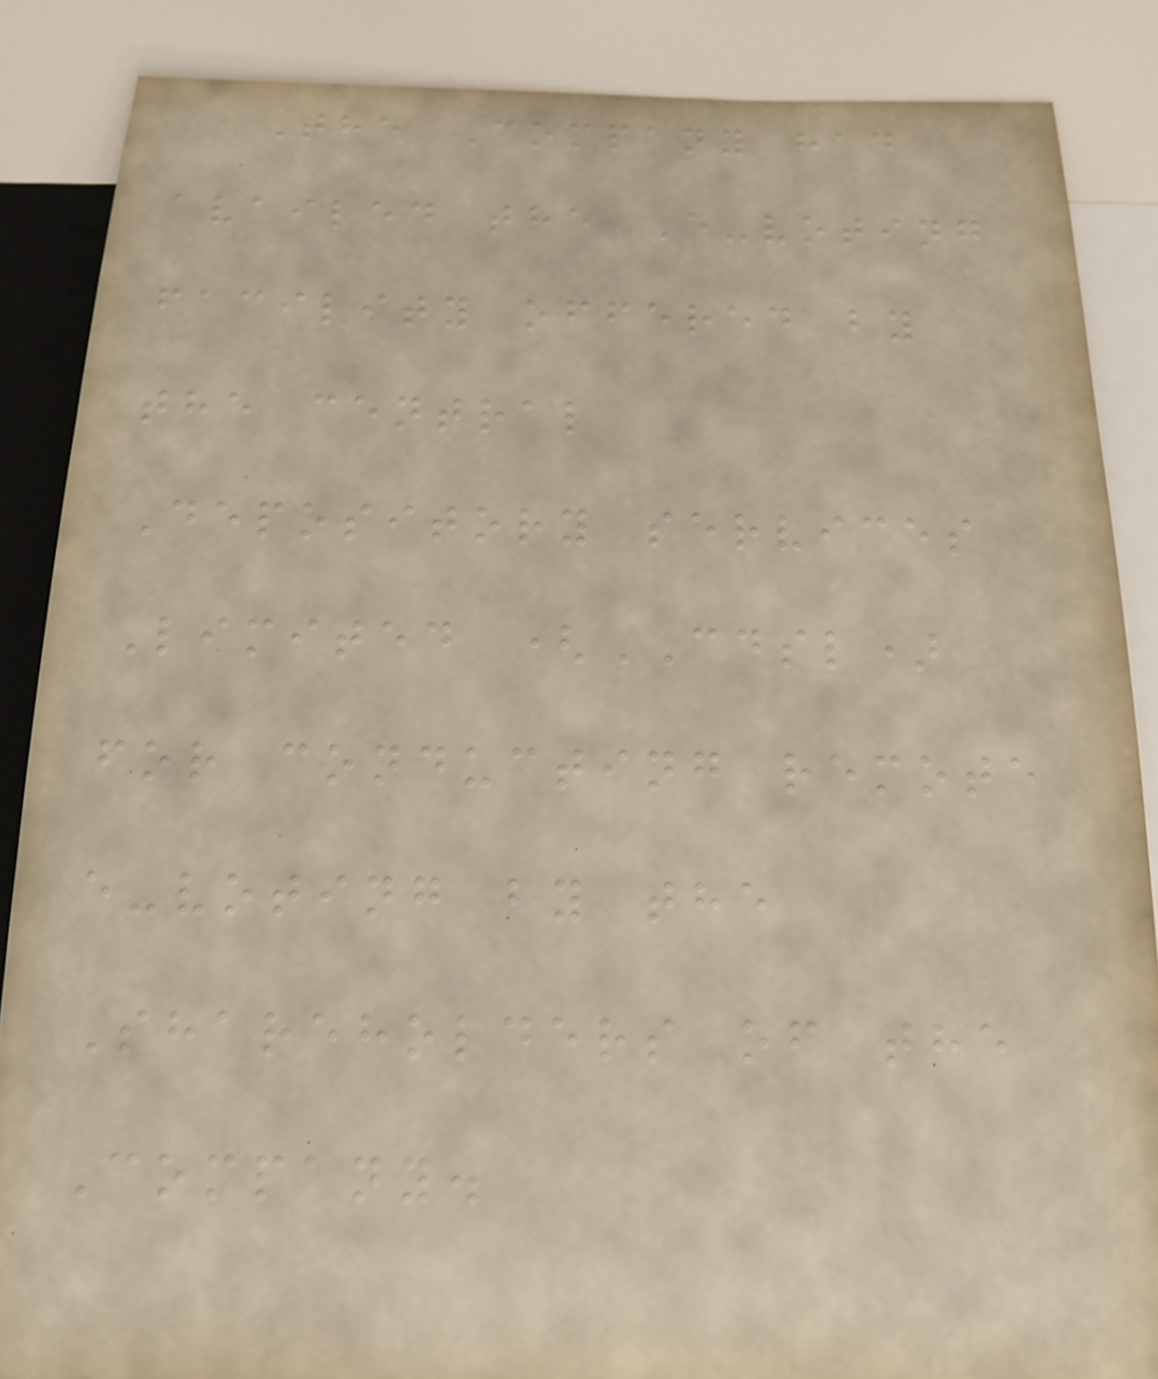The Company had
availed the E-voting
facility offered by
the central
Depository services
Limited (CDSL)
for conducting remote
e-voting by the
Shareholders of the
Company.
